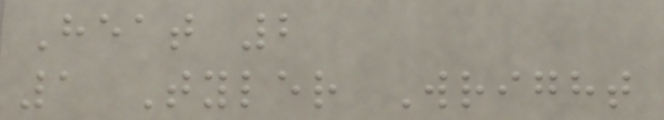Heat 2
1 Tyler Wright
